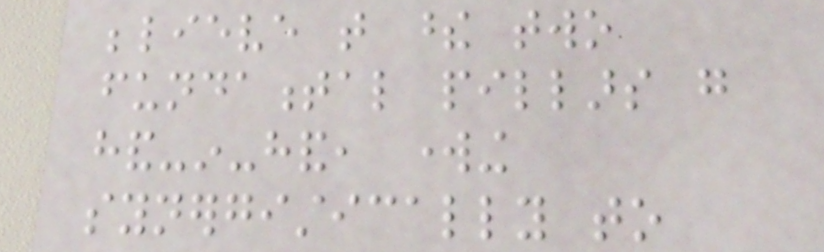believe that these two
fundamental pillars go
hand-in-hand, working
synergistically to
